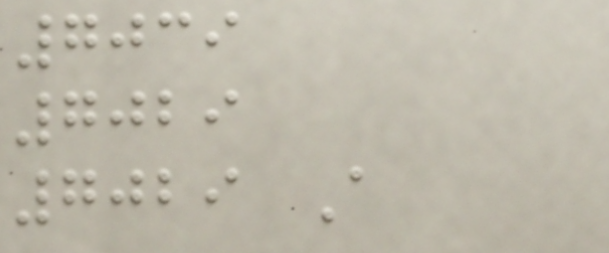7039
7029
7029 A
